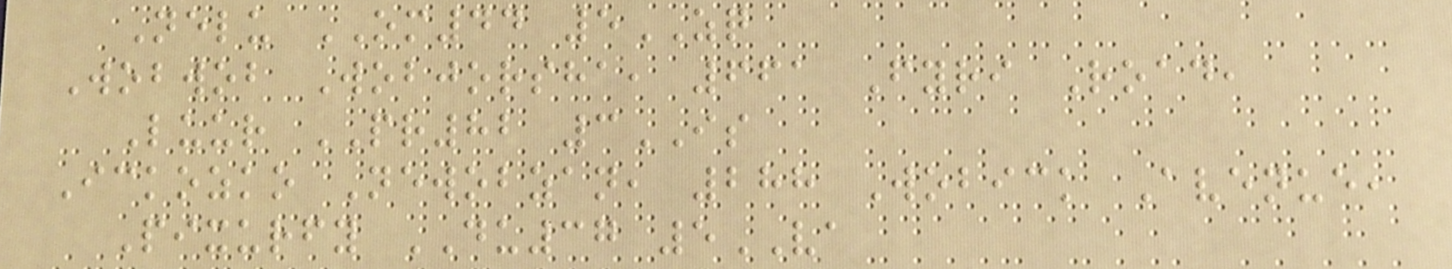Nelu OM44 5ZQ
Wobwob Wobjorsha, 661 Fyri Road,
Luur PR82 3IS
Ickozko Newobzan, 288 Wobick Avenue,
Pixurfy DU37 5VA
